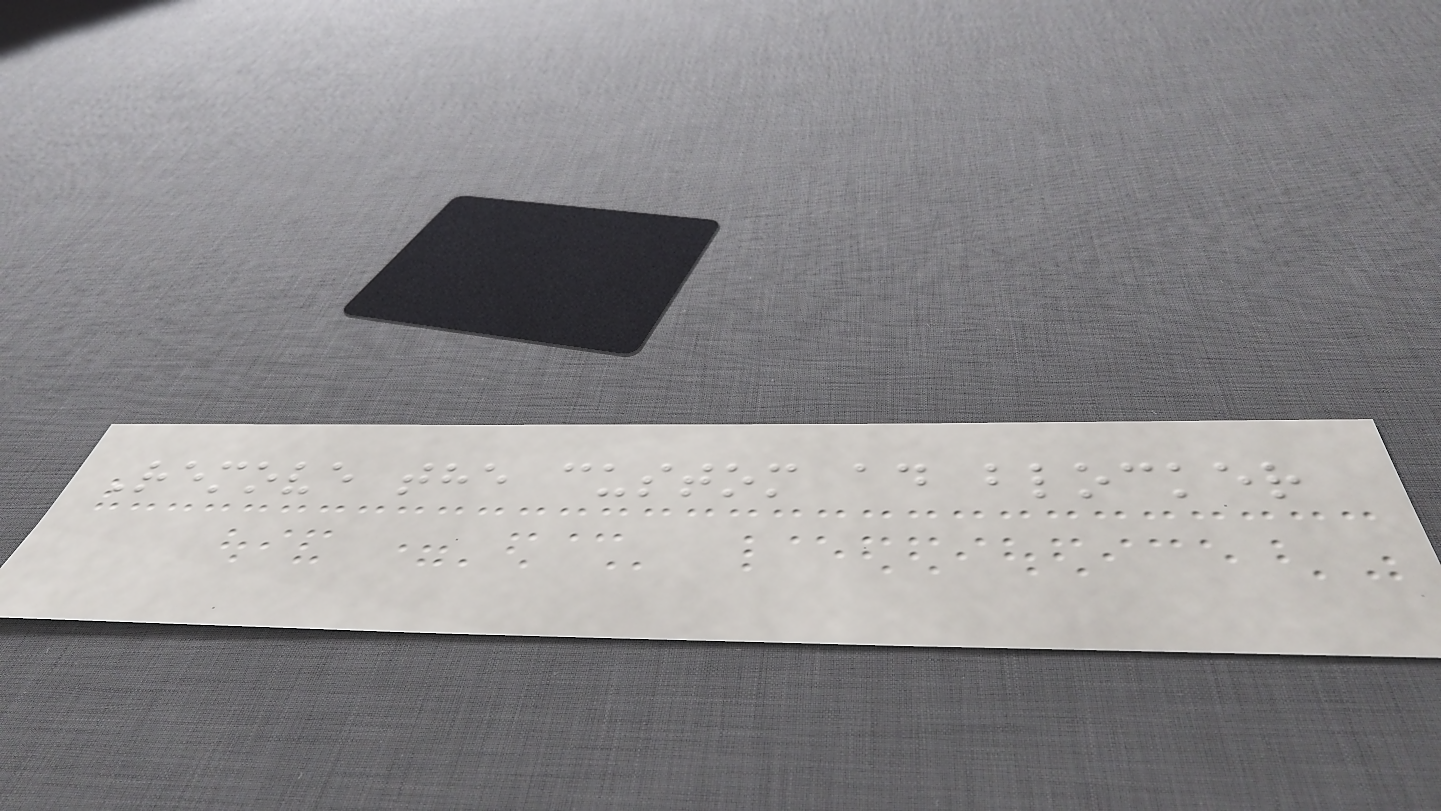Remove the custom ad blocker
